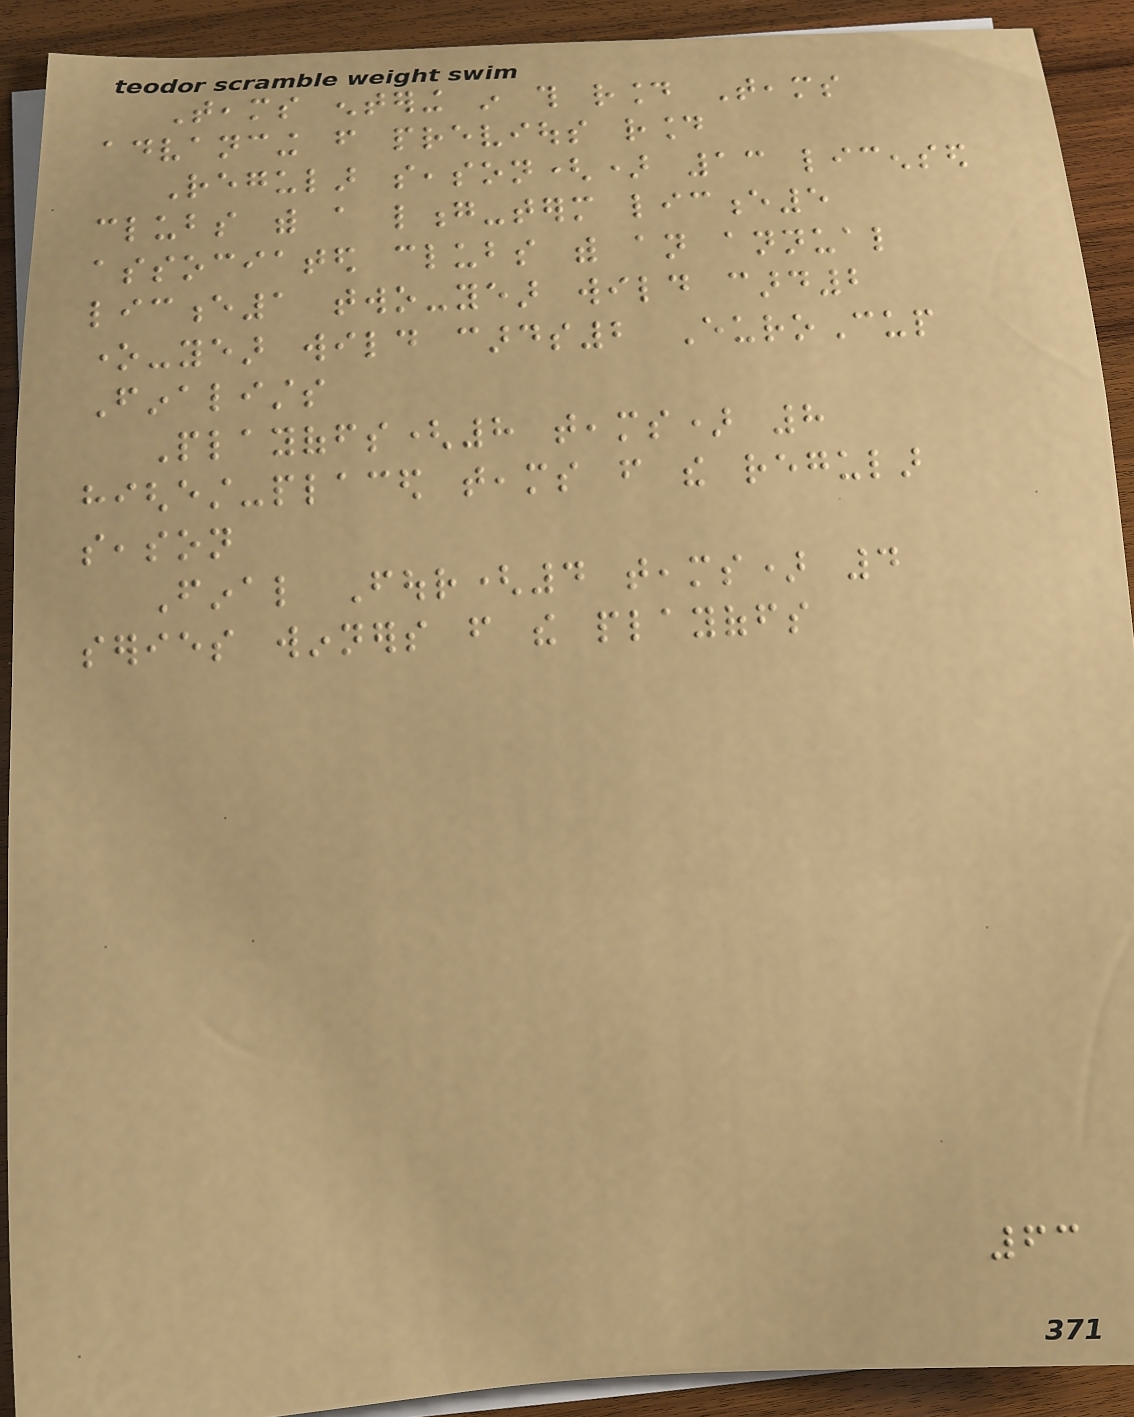Teams entering in this round Teams
advancing from previous round
Regular season() 13 licensed
clubs with a long-term licence5
associated clubs with an annual
licence1 two-year wild card2
one-year wild cards2 EuroCup
Finalists
Playoffs(8 teams) 8
highest-placed teams from the regular
season
Final Four(4 teams) 4
series winners from the playoffs
63
